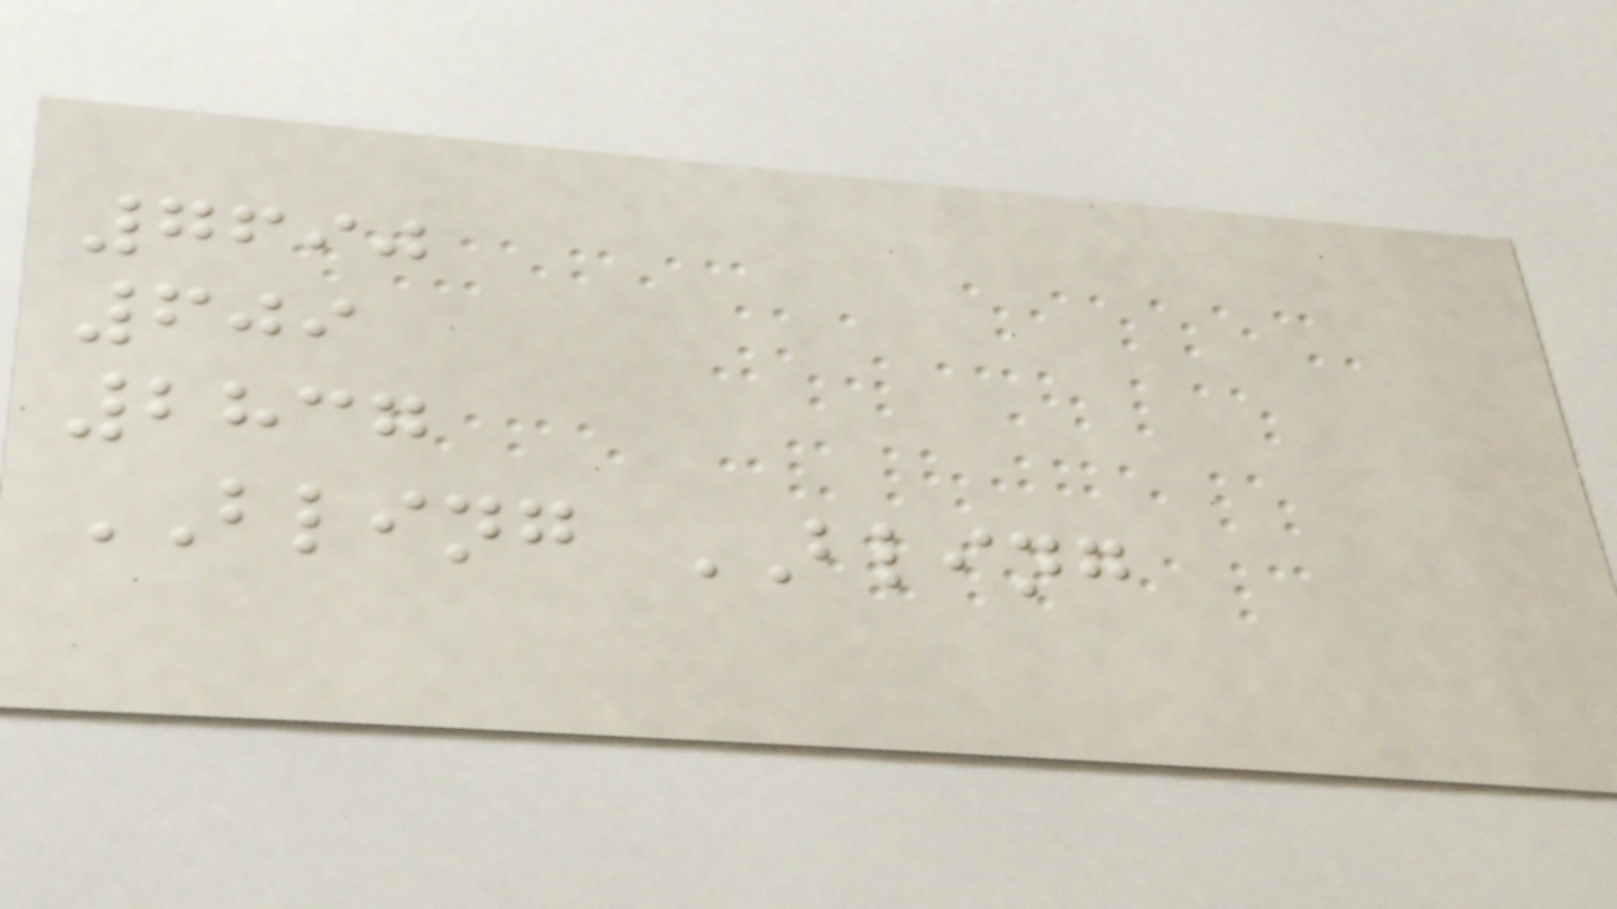7690
609
2837
BLING BLING
